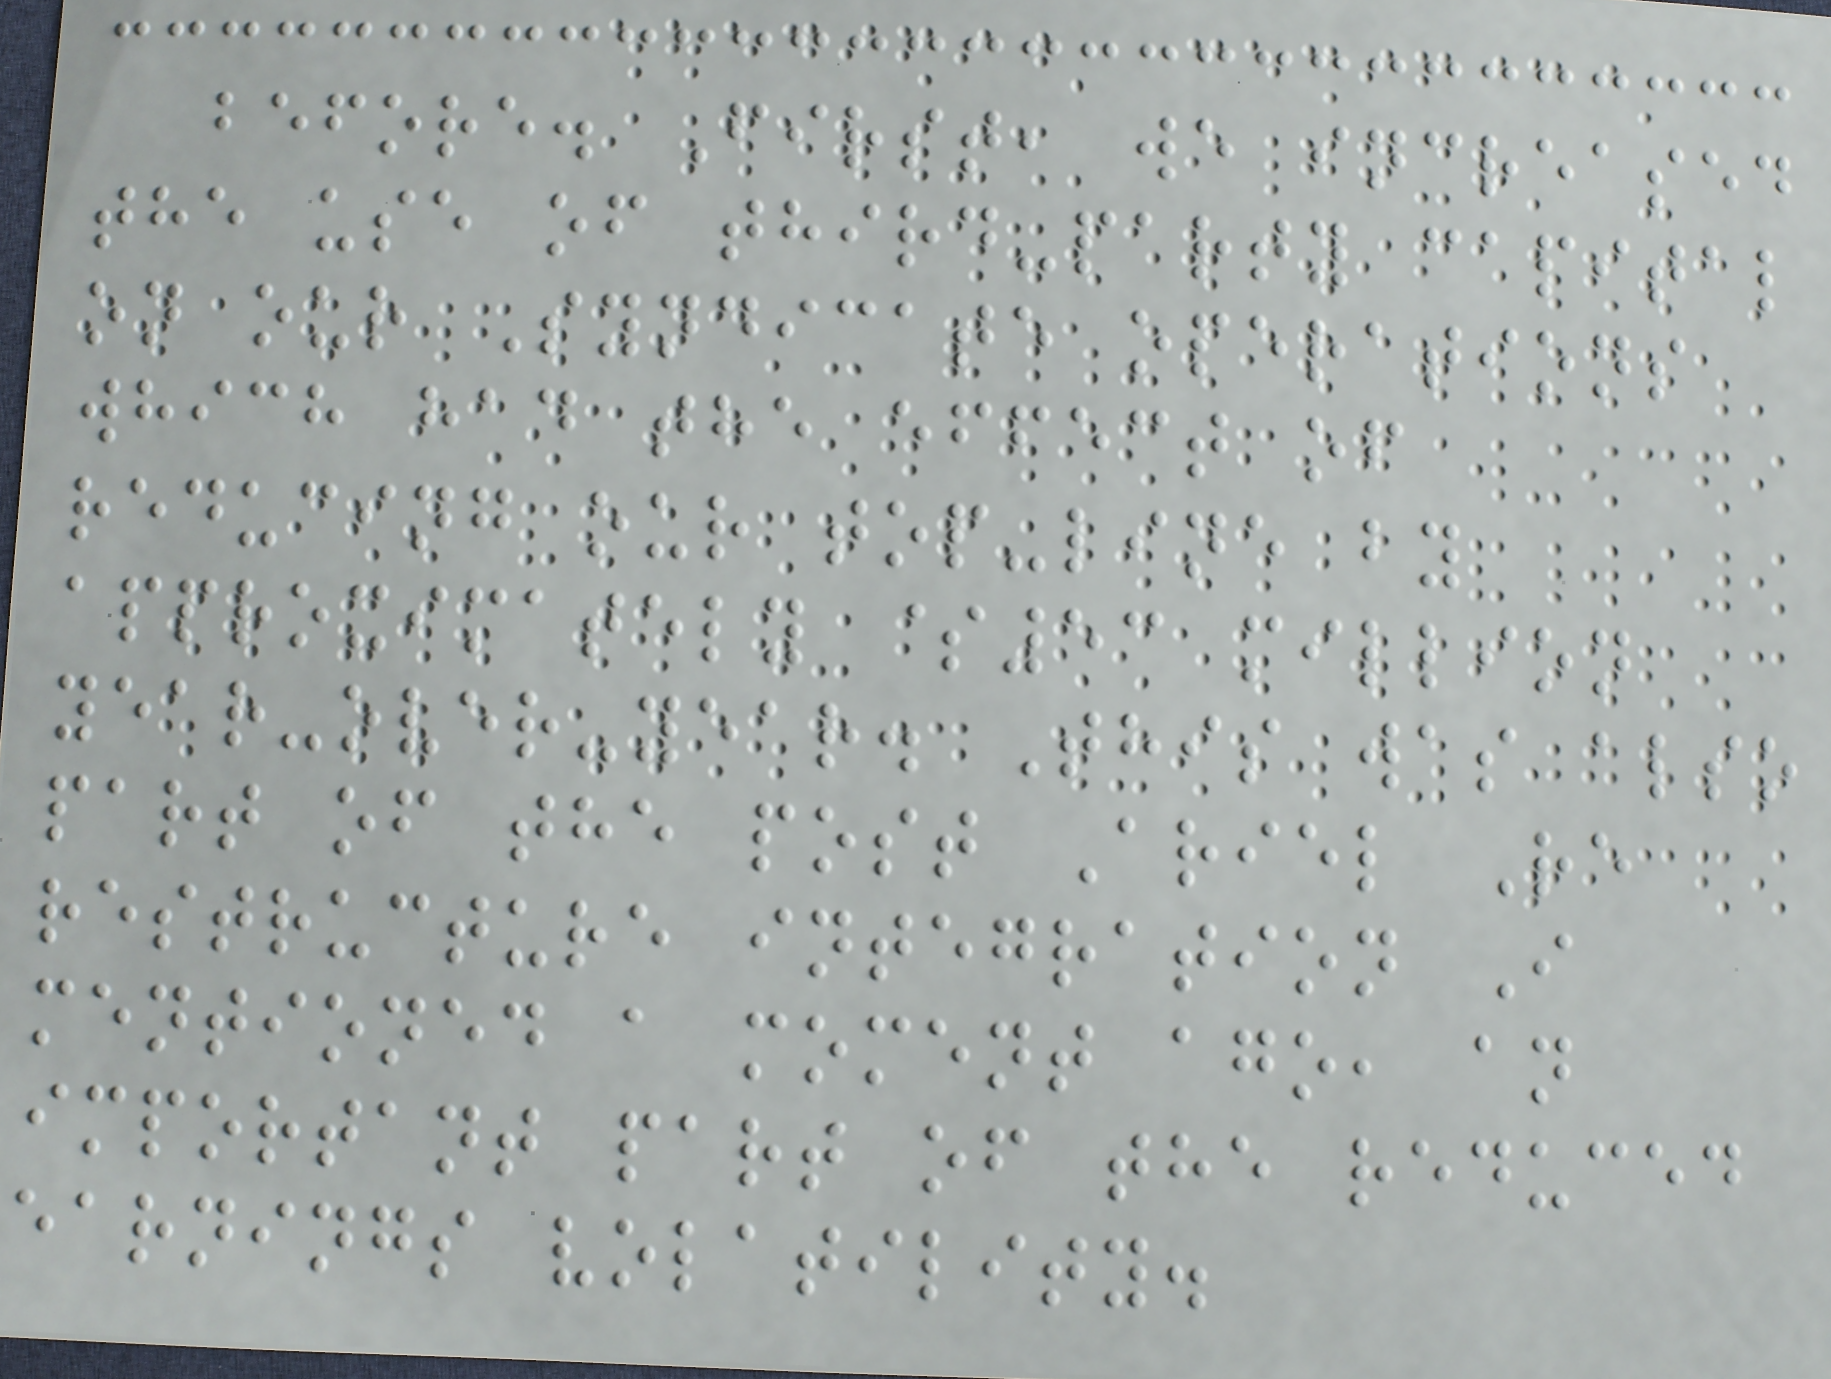before. First, we increased
the use of third-party capital
on our Syndicate operations
which had the effect of
reducing our top-line by
approximately $53 million
year-over-year. This was also
part of the post Ariel Re
restructure integration I
mentioned a moment ago, an
important part of the reduced
earnings volatility.
